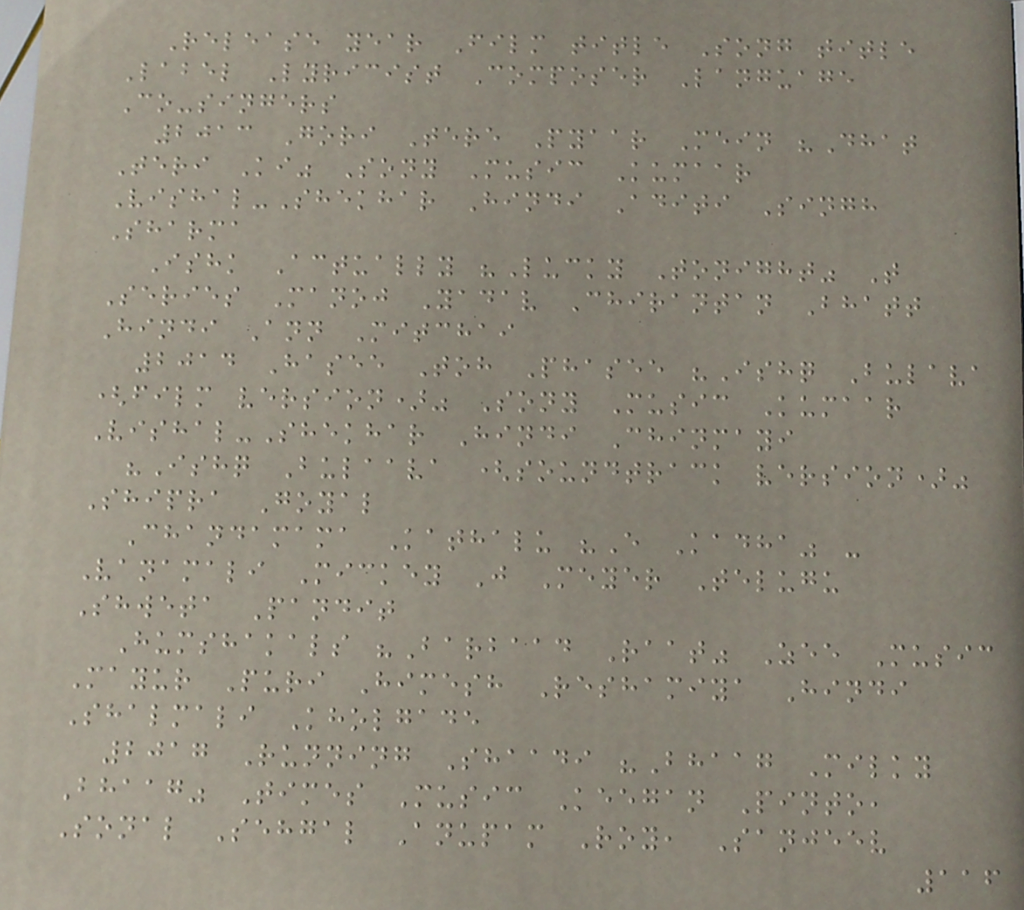Release year Film title Song title
Label Lyricist Composer Language
Co-singers
2013 Gori Tere Pyaar Mein "Dhat
Teri Ki" Sony Music Kumaar
Vishal-Shekhar Hindi Aditi Singh
Sharma
Ishk Actually "Lucky Tonight" T
Series Manoj Yadav Chirantan Bhatt
Hindi Ann Mitchai
2014 Hasee Toh Phasee "Ishq Bulava
(film version)" Sony Music Kumaar
Vishal-Shekhar Hindi Chinmayi
"Ishq Bulaava (soundtrack version)"
Shipra Goyal
Chandamama Kathalu "E Kadha" -
Vanamali Mickey J Meyer Telugu
Shweta Pandit
Humshakals "Barbaad Raat" Zee Music
Mayur Puri Himesh Reshamiya Hindi
Shalmali Kholgade
2017 Running Shaadi "Bhaag Milky
Bhaag" Times Music Keegan Pinto,
Sonal Sehgal Anupam Roy, Sanjeev
116
